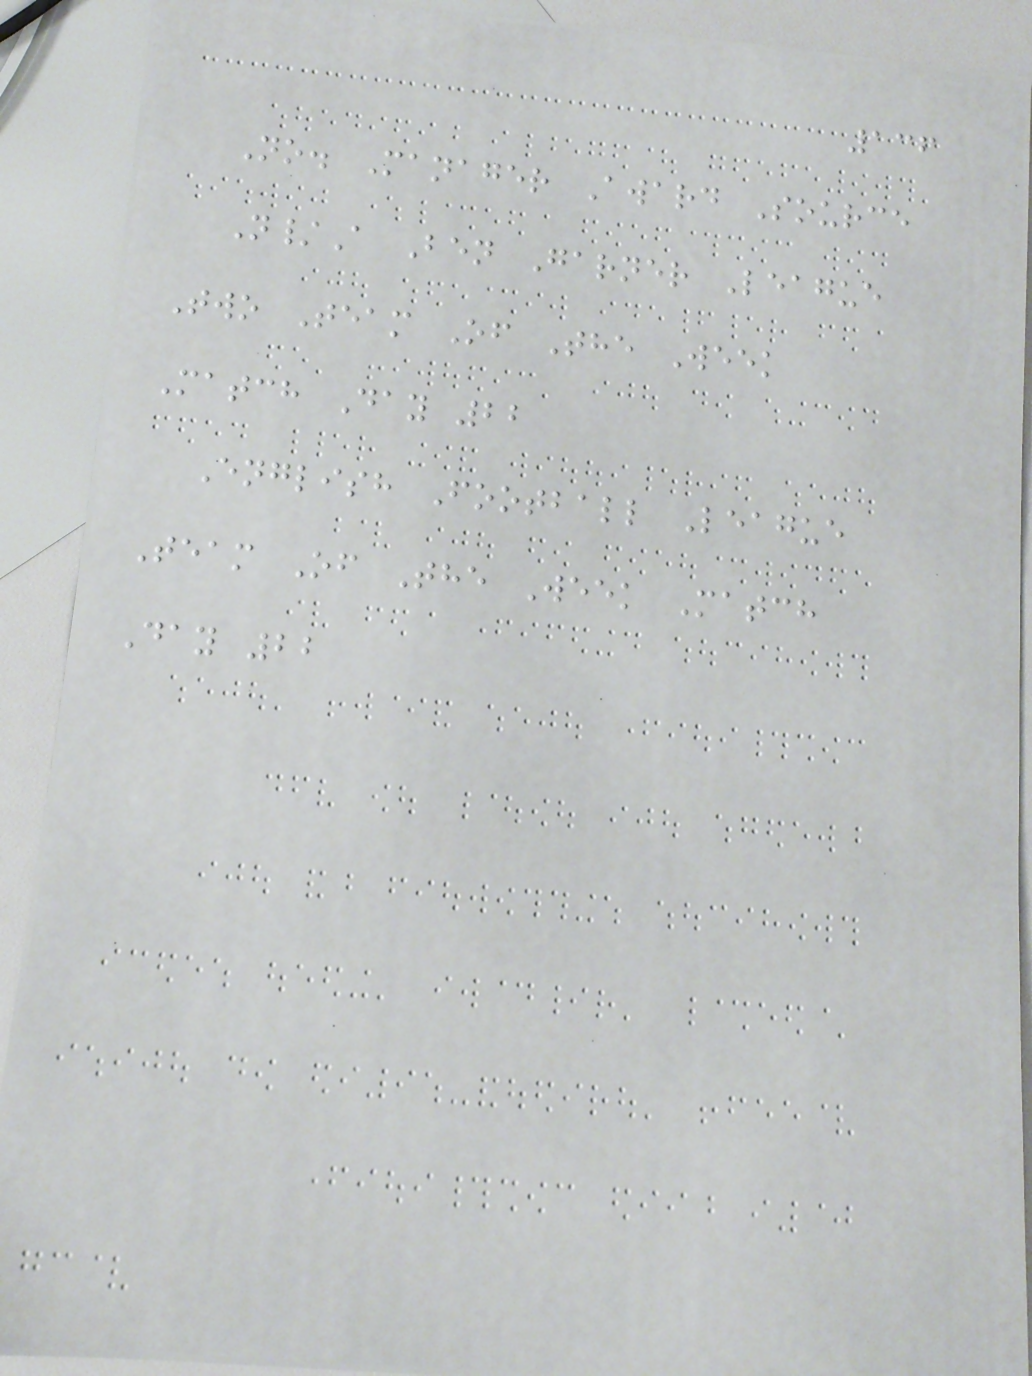136
No. Manager Award Source
N/A Ben Garner League
Two Team Of The Week
Match Day 22
English Football League
Team Of The Week Match
Day 22
